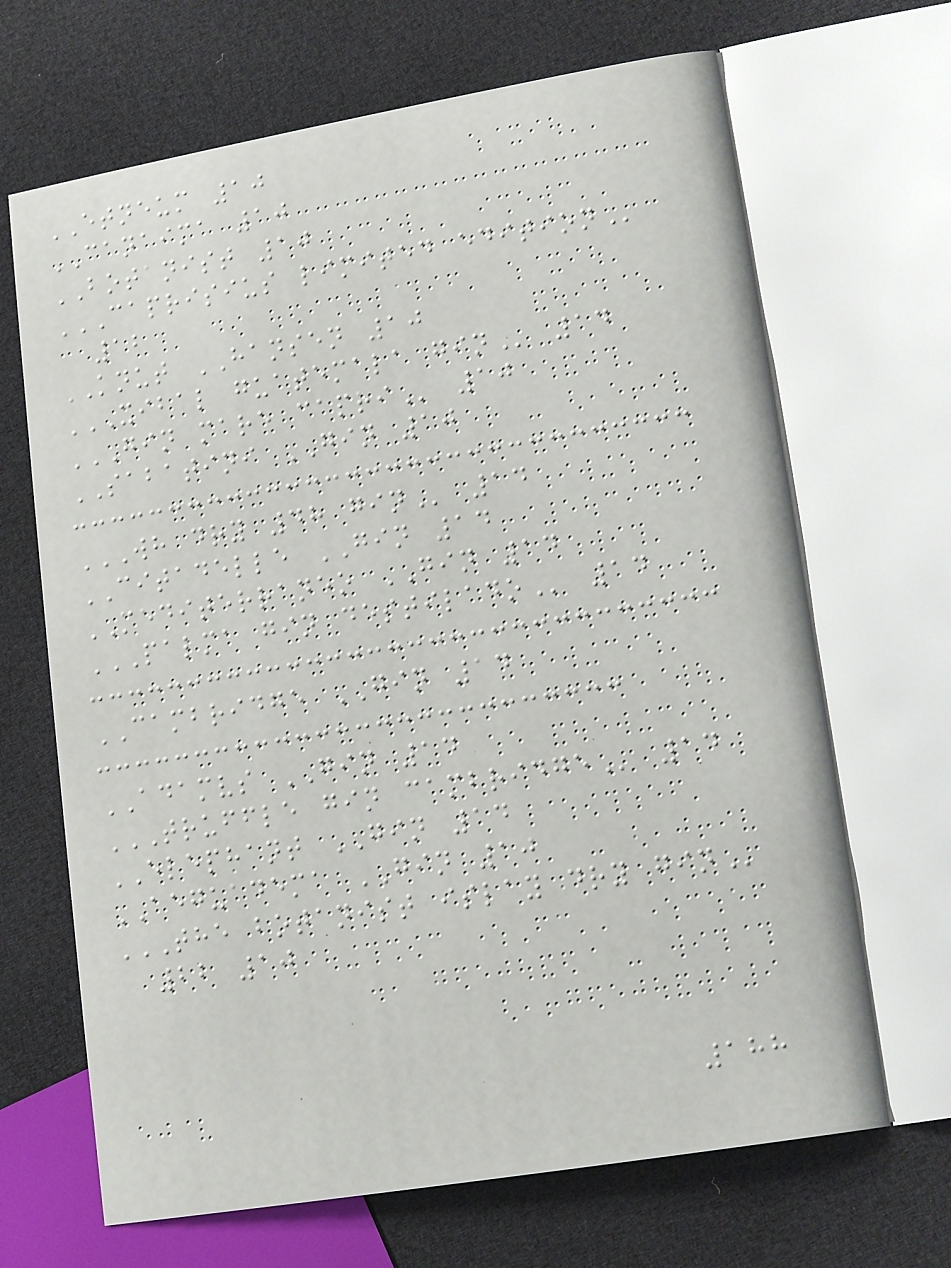ETNEUM 10
CANAIMA 10
BOTANIST 10
CAPRISIUS LIMITED EDITION
12
KNUT HANSEN 10
XIBAL GUATEMALA GIN 14
GIN MARE CAPRI 10
SABATINI GIN 10
WH DRY 48 GIN 14
CITADELLE GIN 14
MEDITERRANEO GIN 14
PALMA GIN DESTILADO 14
CAMBRIDGE GIN 14
ADAMVS GIN 14
TRUFFLE GIN CAMBRIDGE 14
ELEPHANT GIN 14
AEGUADEMA GIN 10
THE BOTANIST ISLAY DRY GIN
22 10
188
